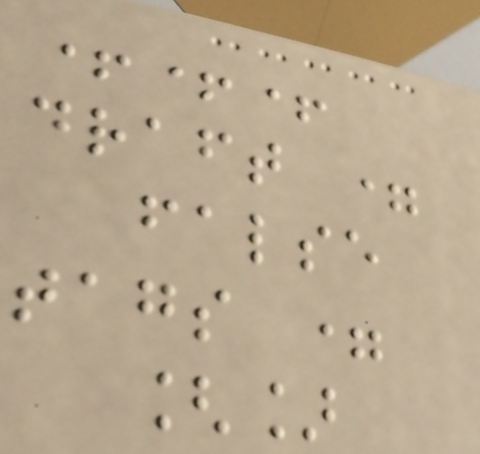+++
draft =
false
tags =
[]
